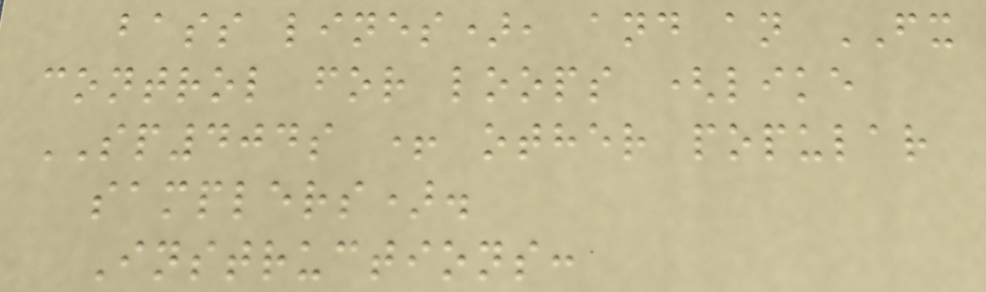bass lines), and an FX
control for loops (like
SP404s + other popular
samplers).
Instructions:
